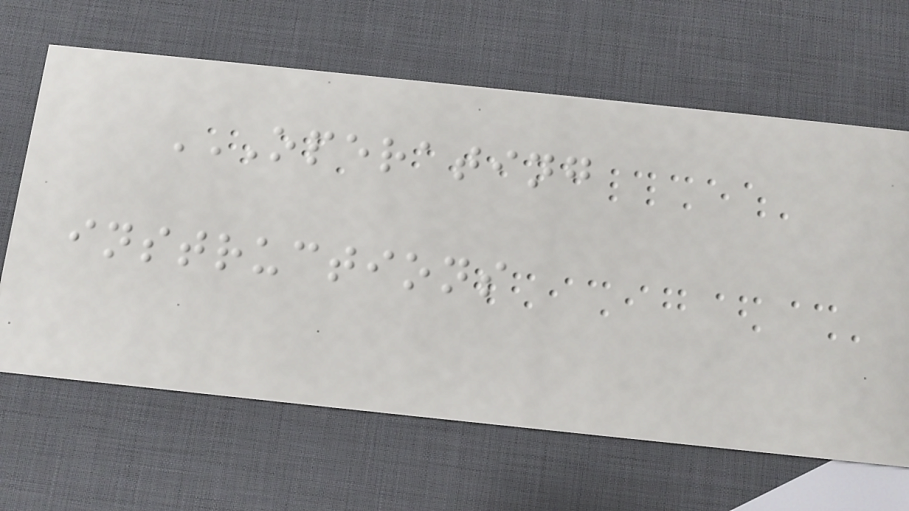OPERATING
INSTRUCTIONS
